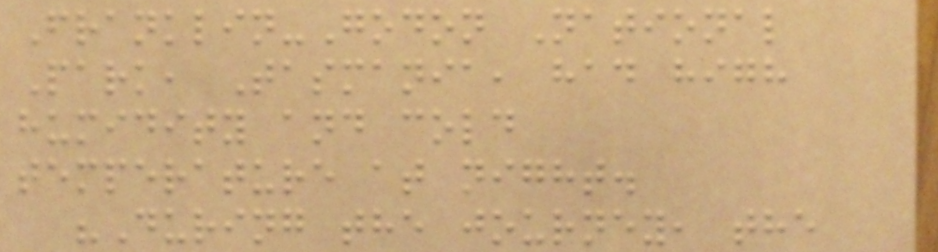Franklin-Godon National
Park, Tasmania, had high
humidity and cold
temperature at night.
"During the journey, the
